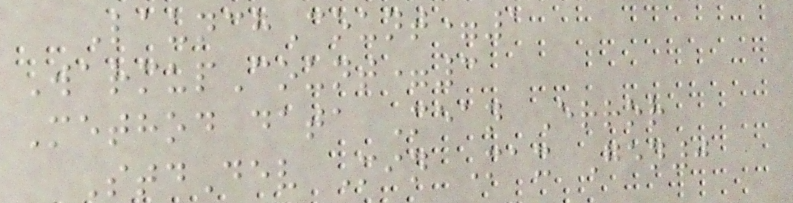LaunchCount=1
WarmupCount=3
Method data Mean Error
StdDev Min Max Gen0
